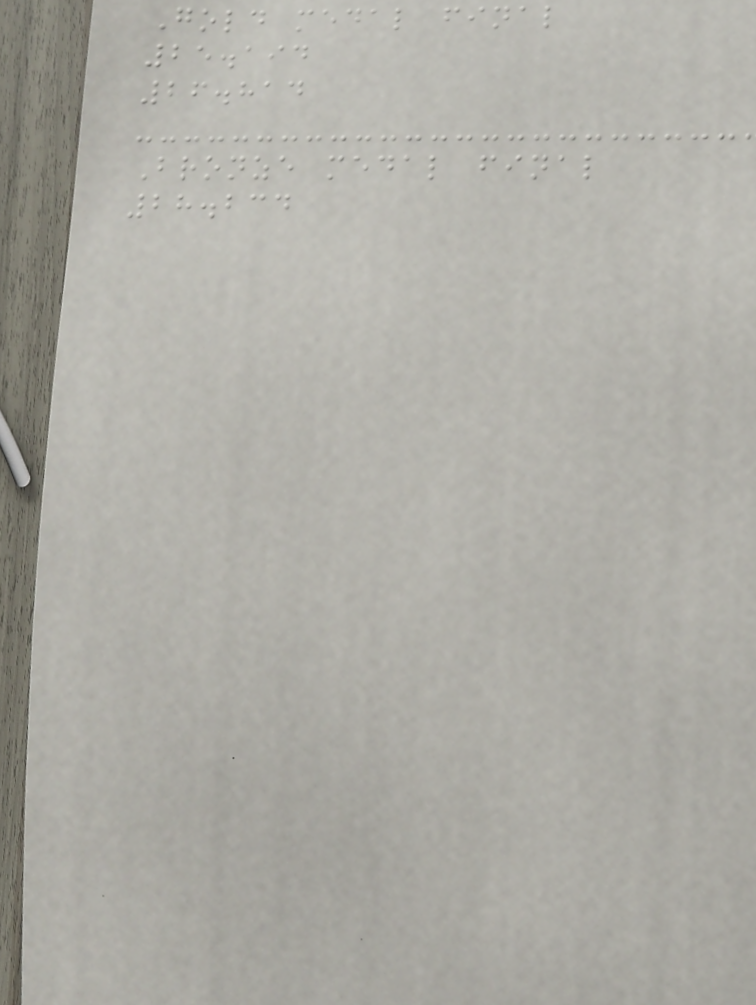Gold medal final
25.194
26.814
Bronze medal final
28.234
